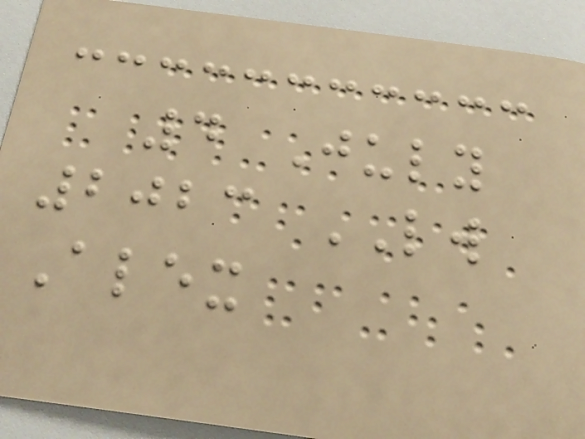4 July
2023 LW
Alex
